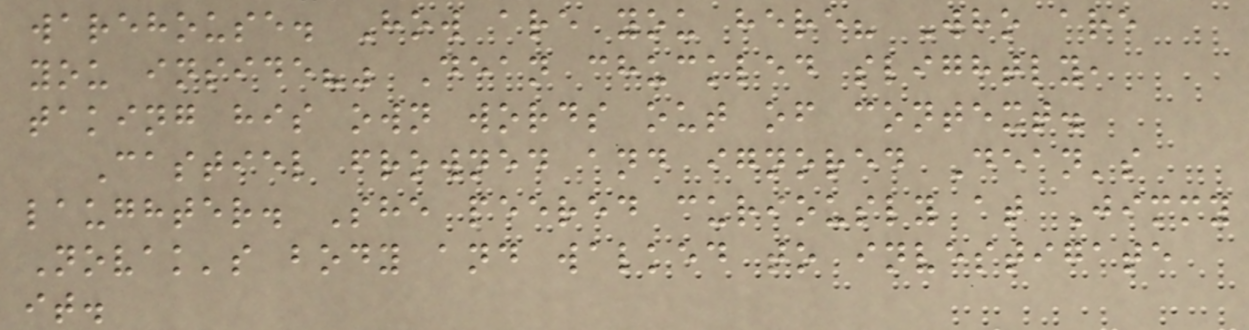warehouse. How are you here? Who are
you inside?" Dean chuckled slightly,
taking his own words out of context.
Castiel frowned and ignored Dean's
laughter. She peered curiously at Jimmy
Novak's body and walked to investigate
it.
